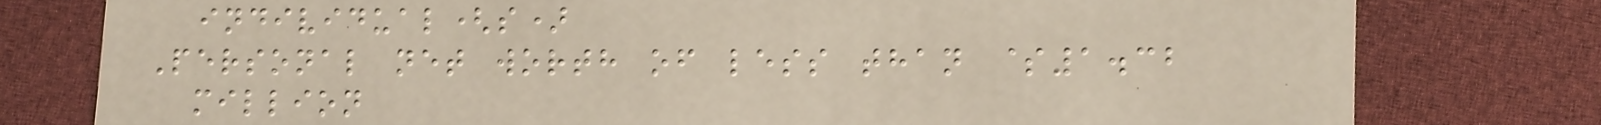individual(s)
Personal net worth of less than $1.32
million
